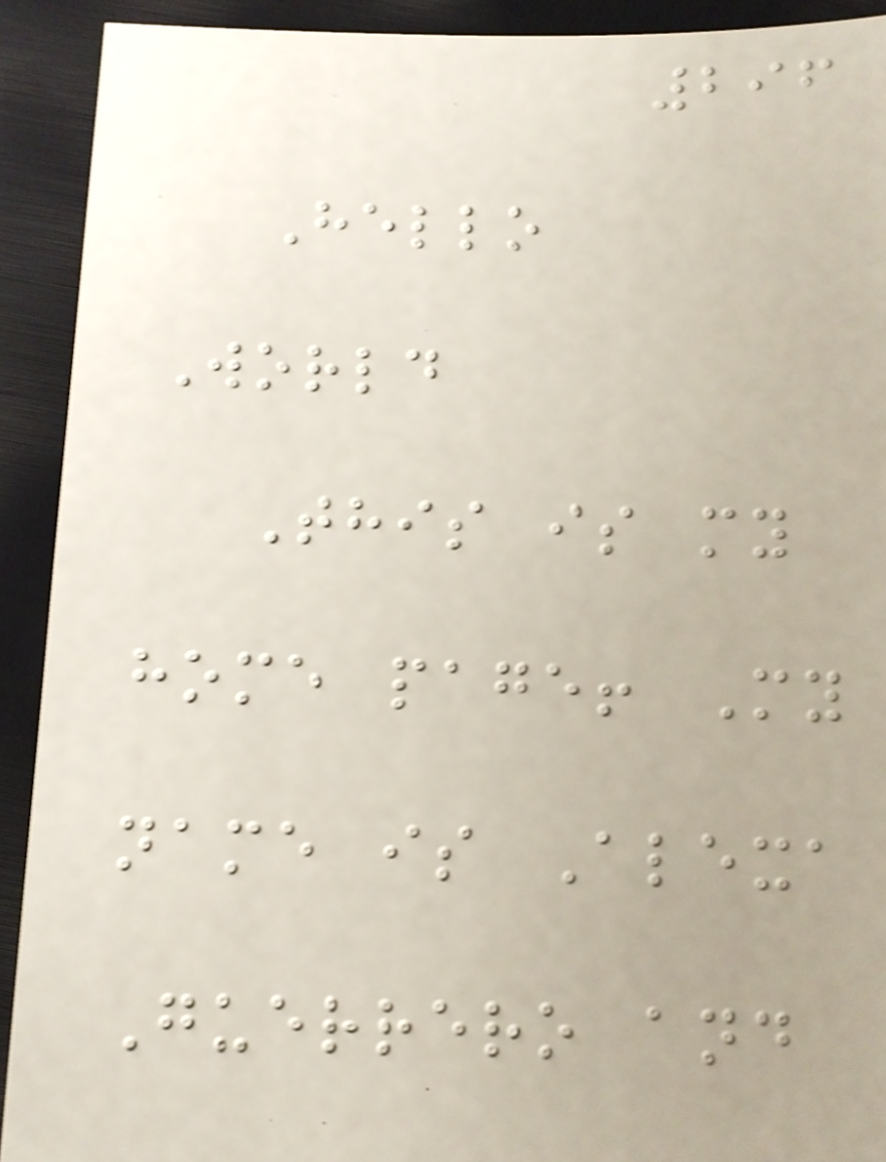296
Hello
World
This is my
home page! My
name is Alexa
Guerrero and
